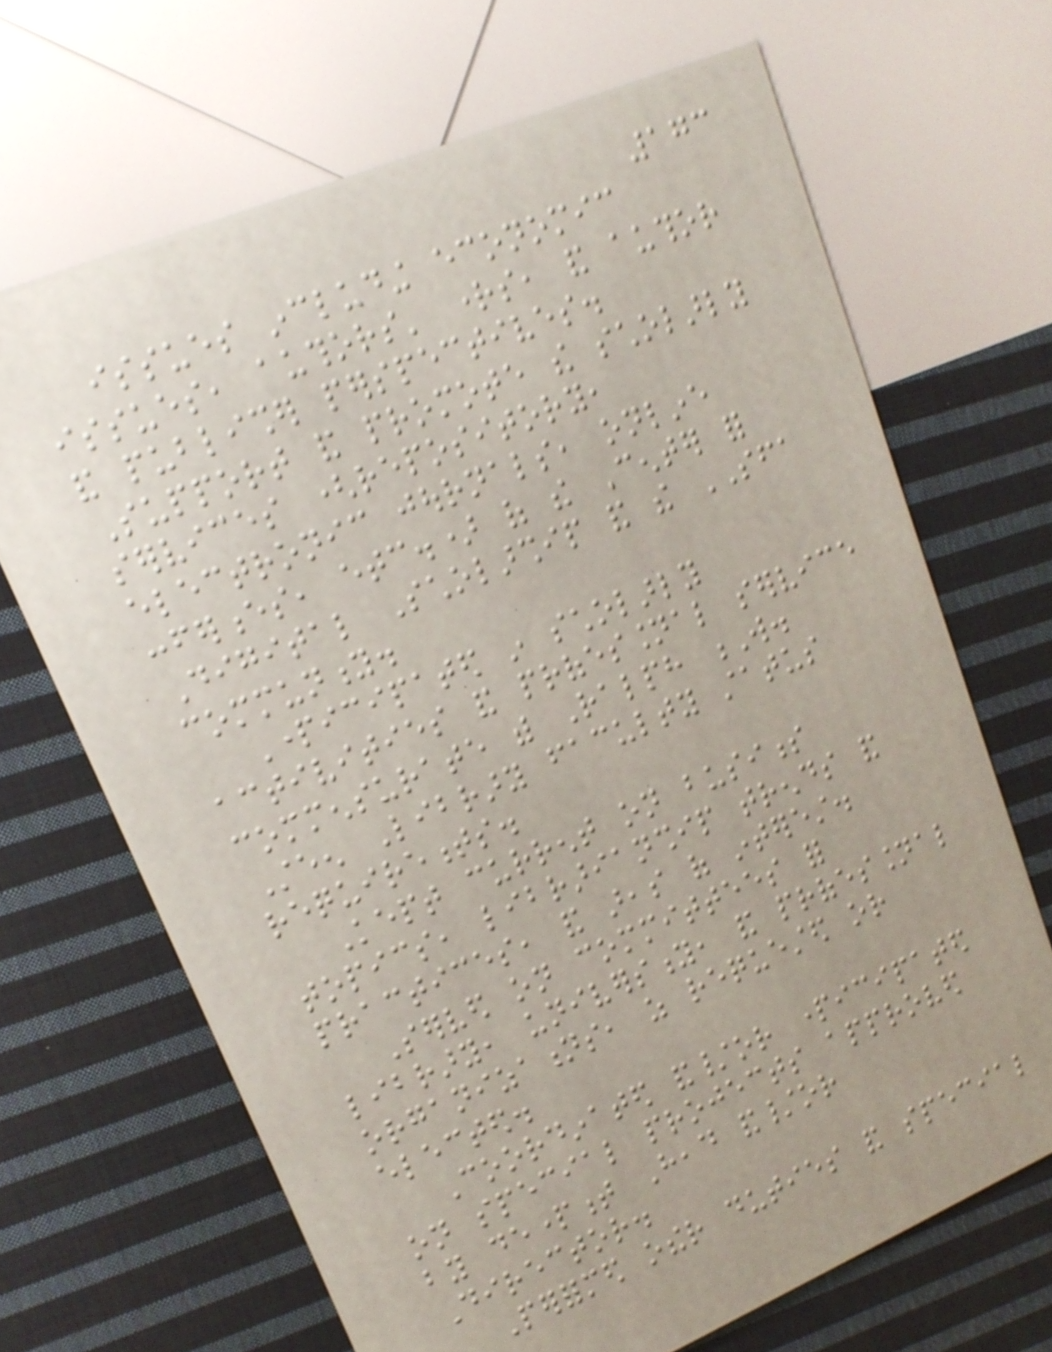173
issues including economic
issues, authors' rights, and author
and publisher perspectives.
Support and promote the scholarly
services (repository,
electronic journals, online
conferences, etc.) of the Center for
Digital Scholarship and the SFA
community.
Participated in scholarly
activities and professional service
commensurate with Ralph W.
Steen Library faculty status
requirements.
Kept current on business
topics, librarianship trends and
practices, and areas of interest.
Served on committees for
library, university, and professional
organizations, as requested or
elected.
Coordinated and/or participated
on special projects approved
by department Head and/or
Director.
Performed other duties and special
